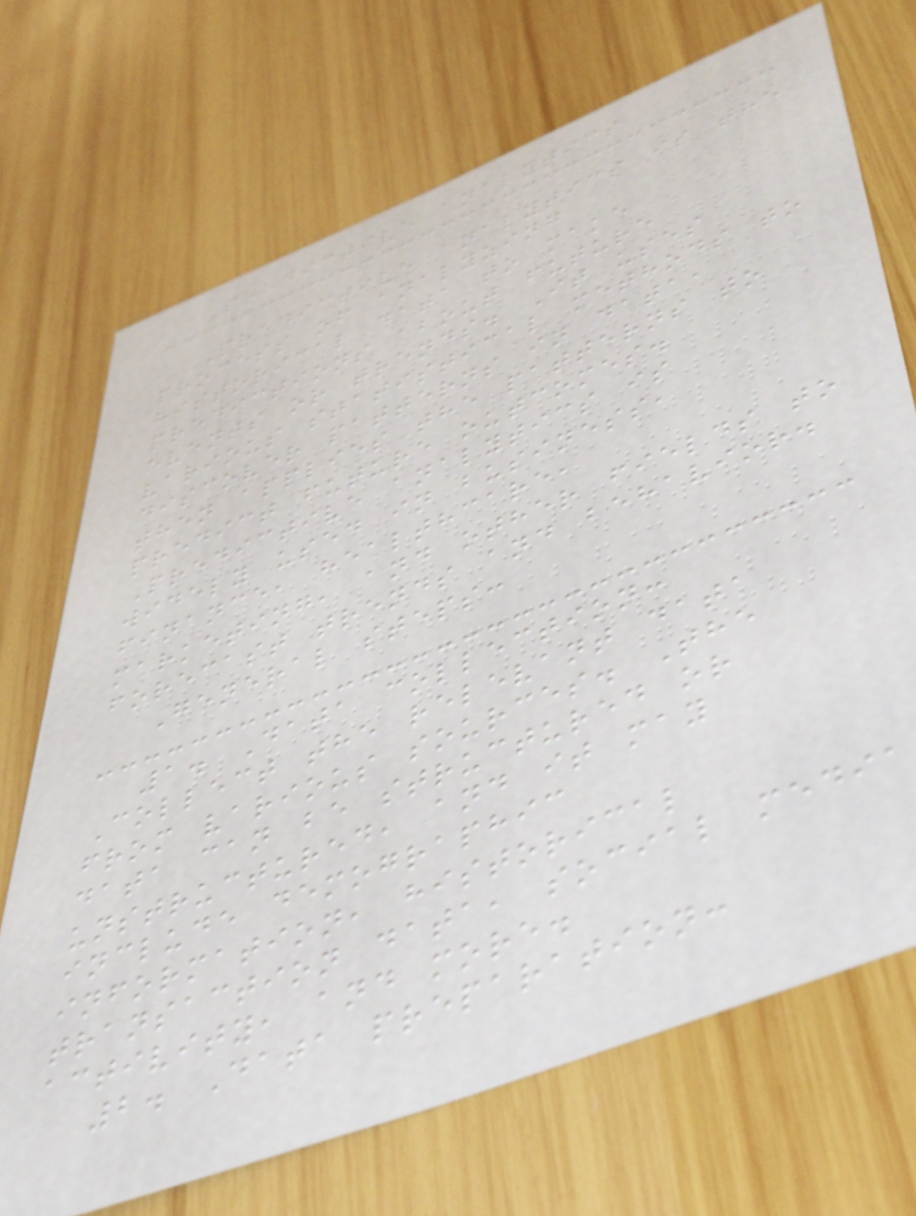Predictive analytics
Predictive analytics is the
process of analyzing
historical data to make
predictions about future
events or trends. It uses
various statistical methods to
discover patterns in data,
then applies the patterns to
predict future outcomes.
Predictive analytics is
widely used in business,
finance, healthcare,
marketing, and other fields to
forecast trends and behavior.
General steps:
1. Data collection:
Collect the relevant data
from various sources. The
data can be structured or
unstructured, and it may
include demographic
information, historical
transaction data, social media
activity, and more.
2. Data preparation:
